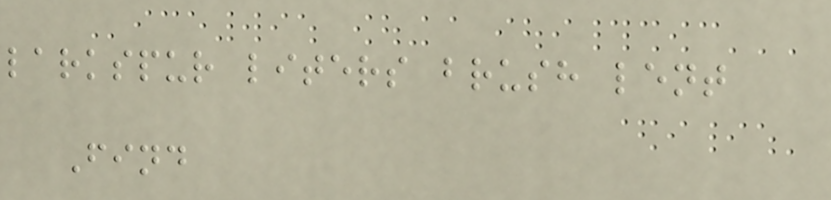larkspur liters brush lent
Find
